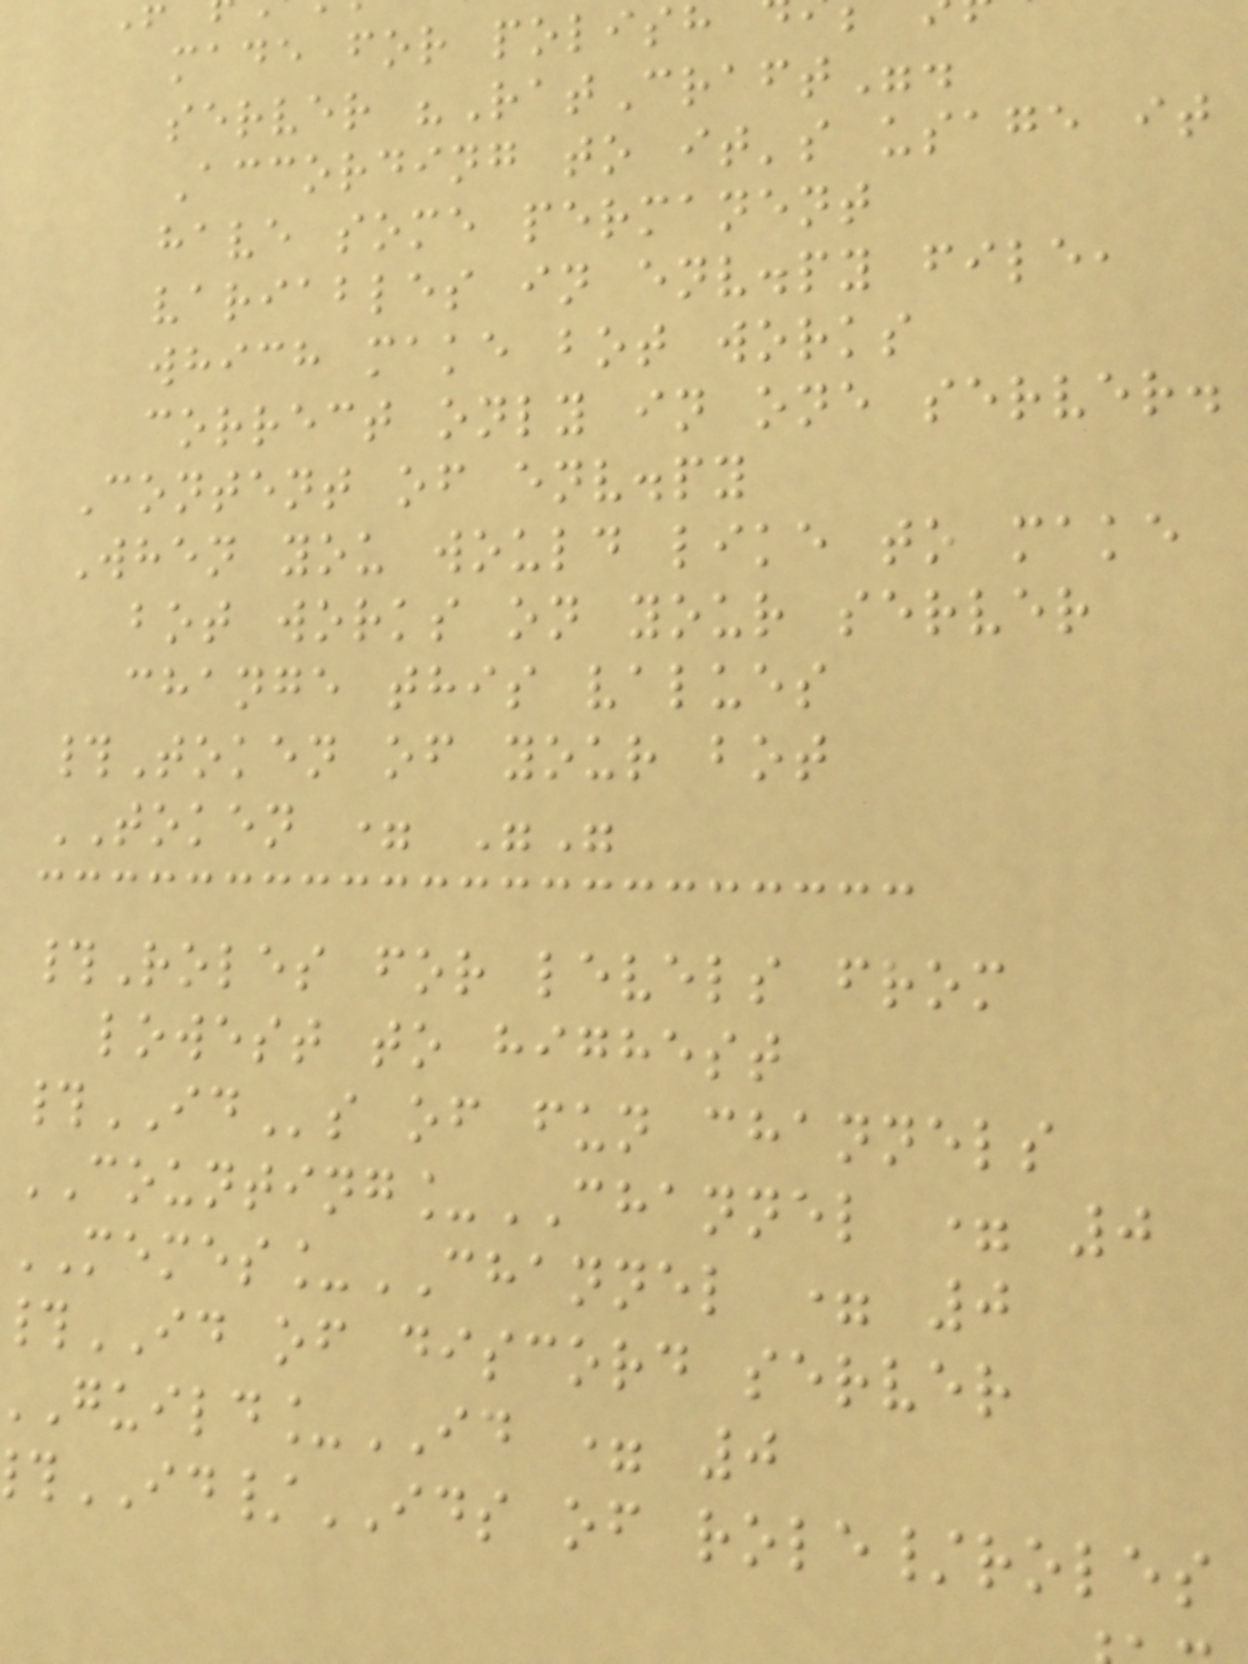made for polish
server "RatCraft".
According to it's usage it
have some permanent
variables in env.py file,
which make bot works
correct only in one server.
Content of env.py
When you would like to make
bot works on your server
change this values
#Token of your bot
TOKEN = ""
#Roles for levels from
lowest to highest
#IDs of fun channels
COUNTING_CHANNEL = 0
MEMES_CHANNEL = 0
ID of discord server
_ID = 0
ID/IDS of role/roles
